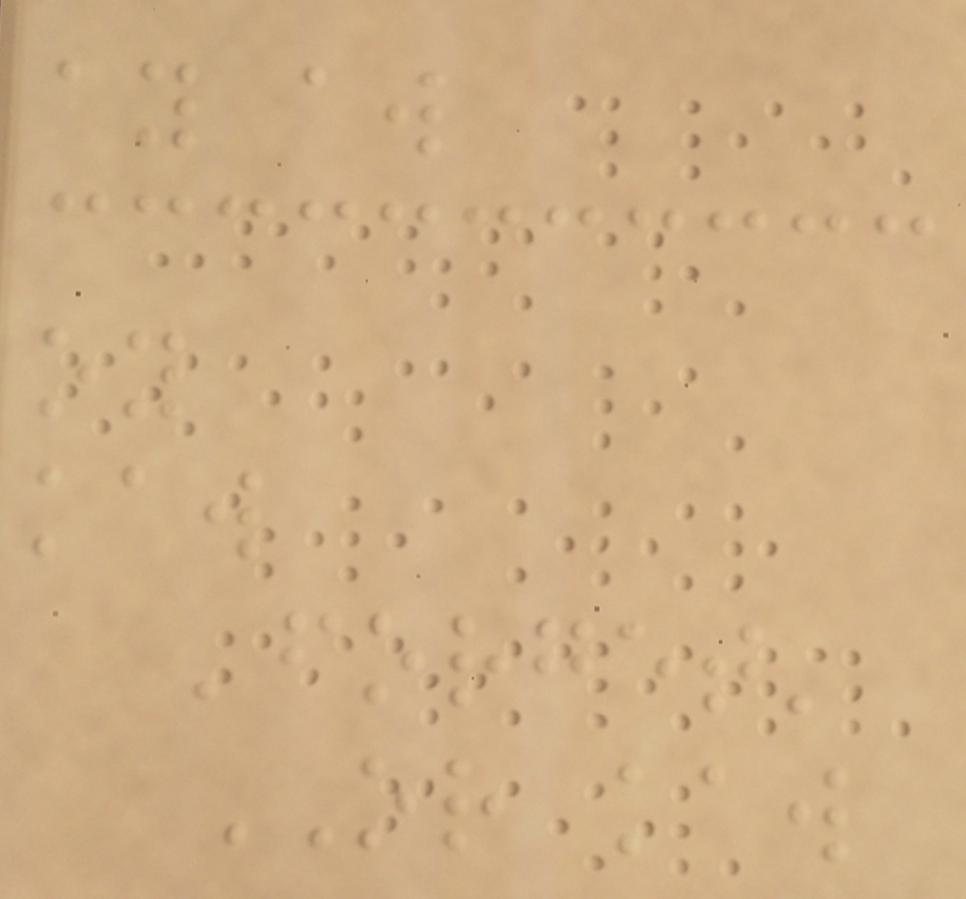ay aw
oy
kaw
'forget'
OR kaw
